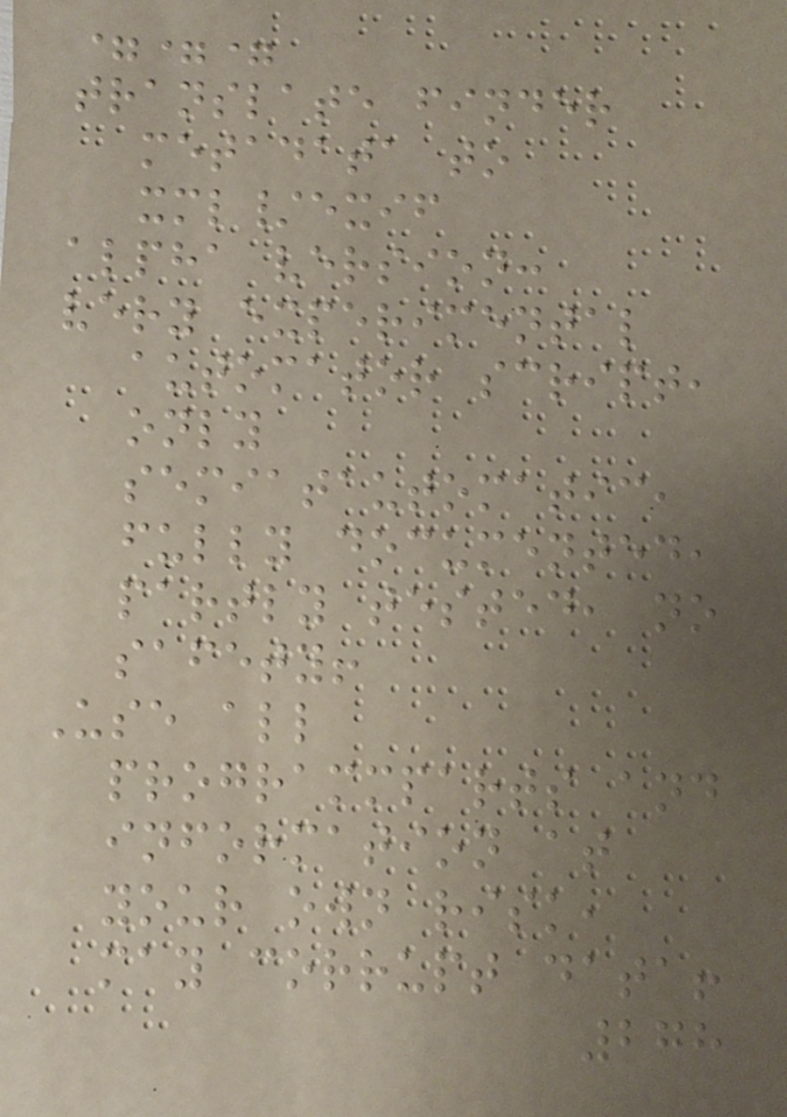===
translate finder
metadata to
xml/exif
alpha version:
very experimental
automator script,
only
semiatautomatic,
fully documented,
partly tested, no
safety!
Use all
programmparts and
information at
your own risk,
may corrupt data!
278
